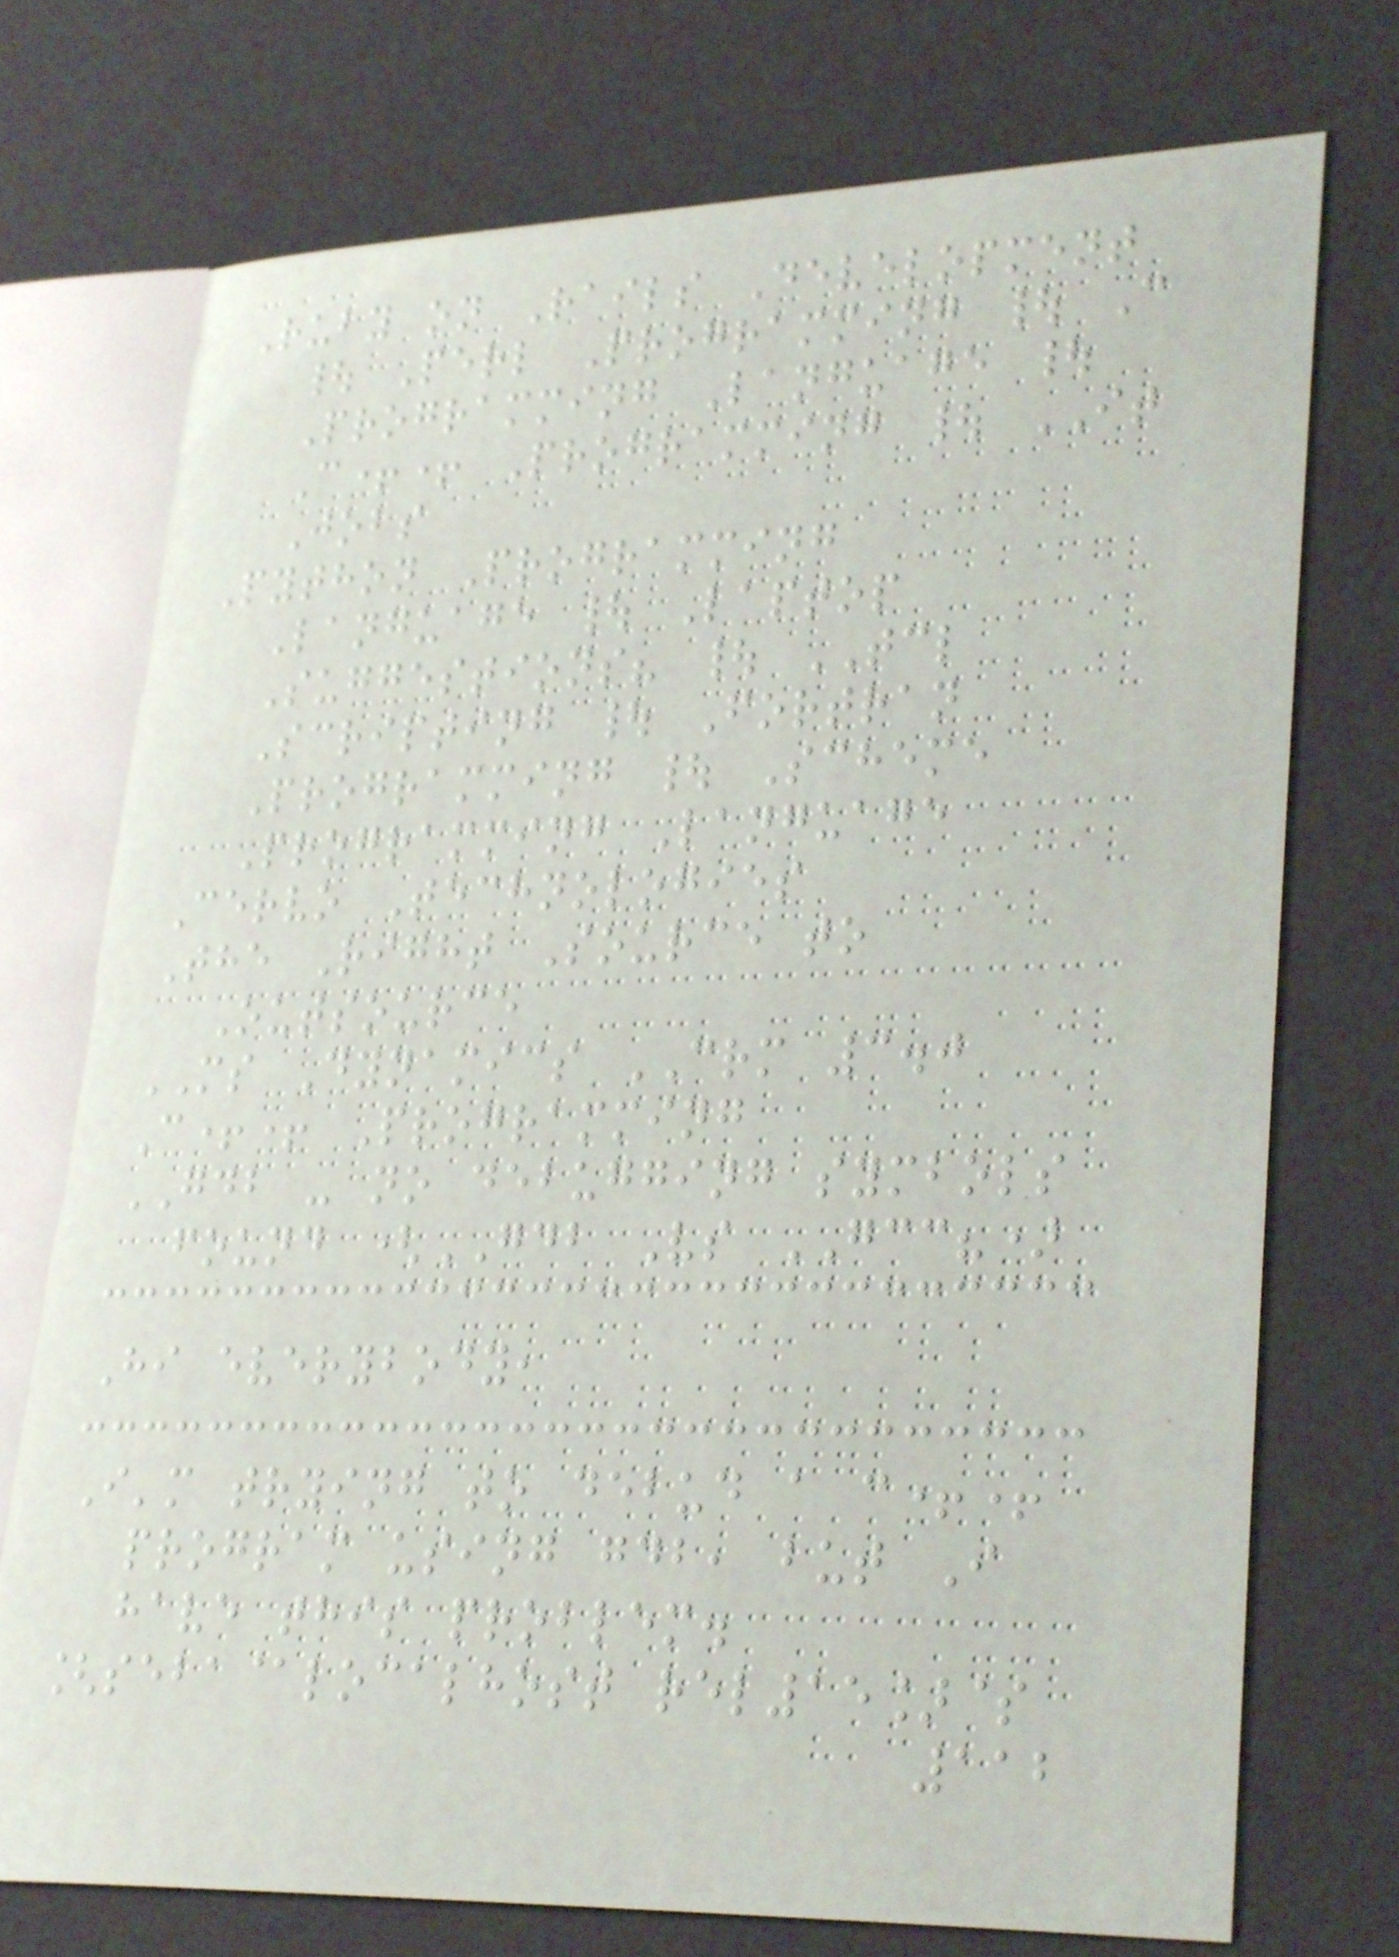Ruby on Rails Development
| Perl Programming | C
Programming Language |
C++ Programming | IT
Jobs
Python Programming
Language | Laptop
Suggestions? | TCL
Scripting | Fortran
Programming | Scheme
Programming Language
Cervo Technologies
The Right Source to
Outsource
MS Dynamics CRM 3.0
C++ Programming
GDB - no debugging symbols
found (GDB Vs GCC?)
Hi everybody,
I'm trying to debud a c++
program using gdb, but I
have this problem.
[seba@localhost rel15]$
112
